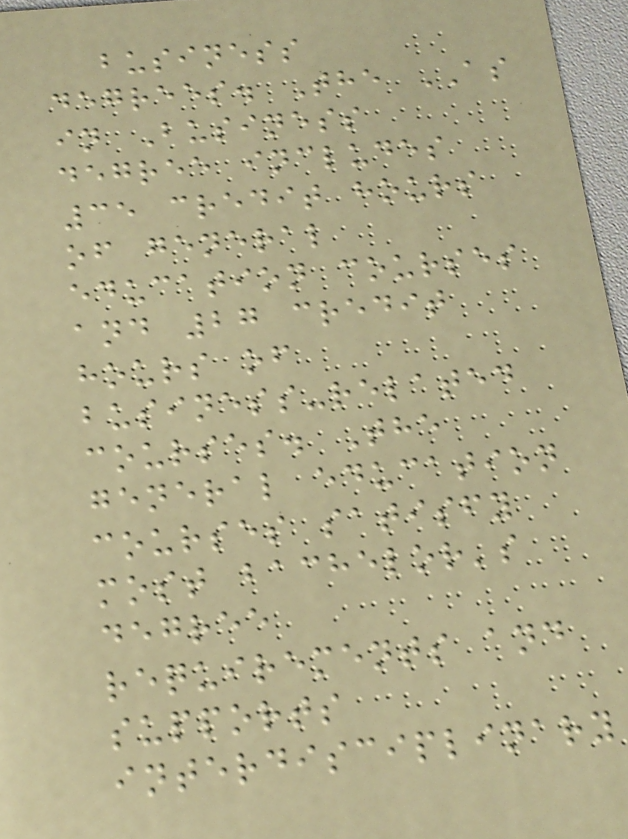business
degrees. The AS
in Business
degree includes
35 credit hours
of general
education courses
and 27 credit
hours of
business-related
courses. The
general education
courses satisfy
most bachelor's
degree
requirements and
supports
interdisciplinary
